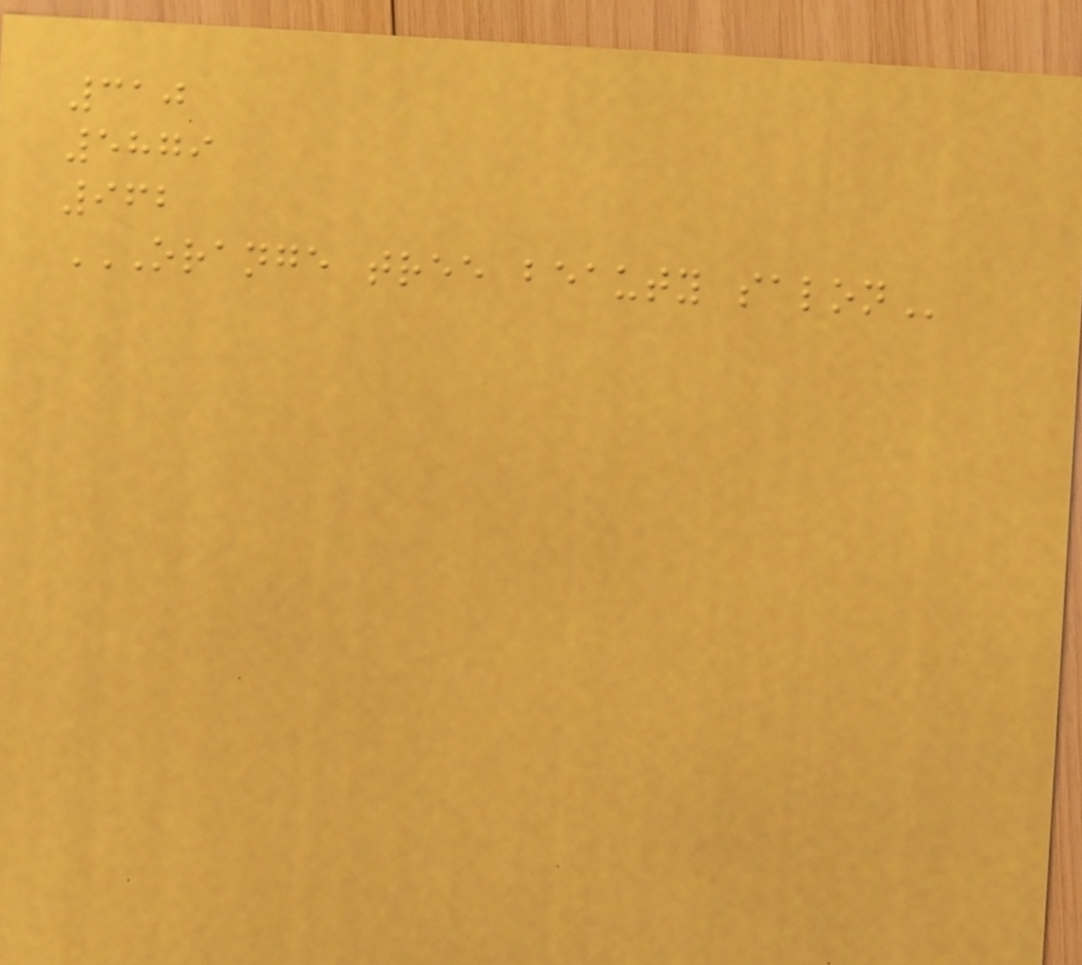310
5879
962
ORANGE TREE BEAUTY SALON
